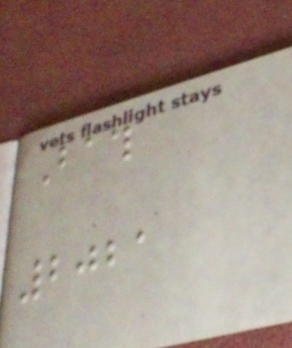Bath
2021
